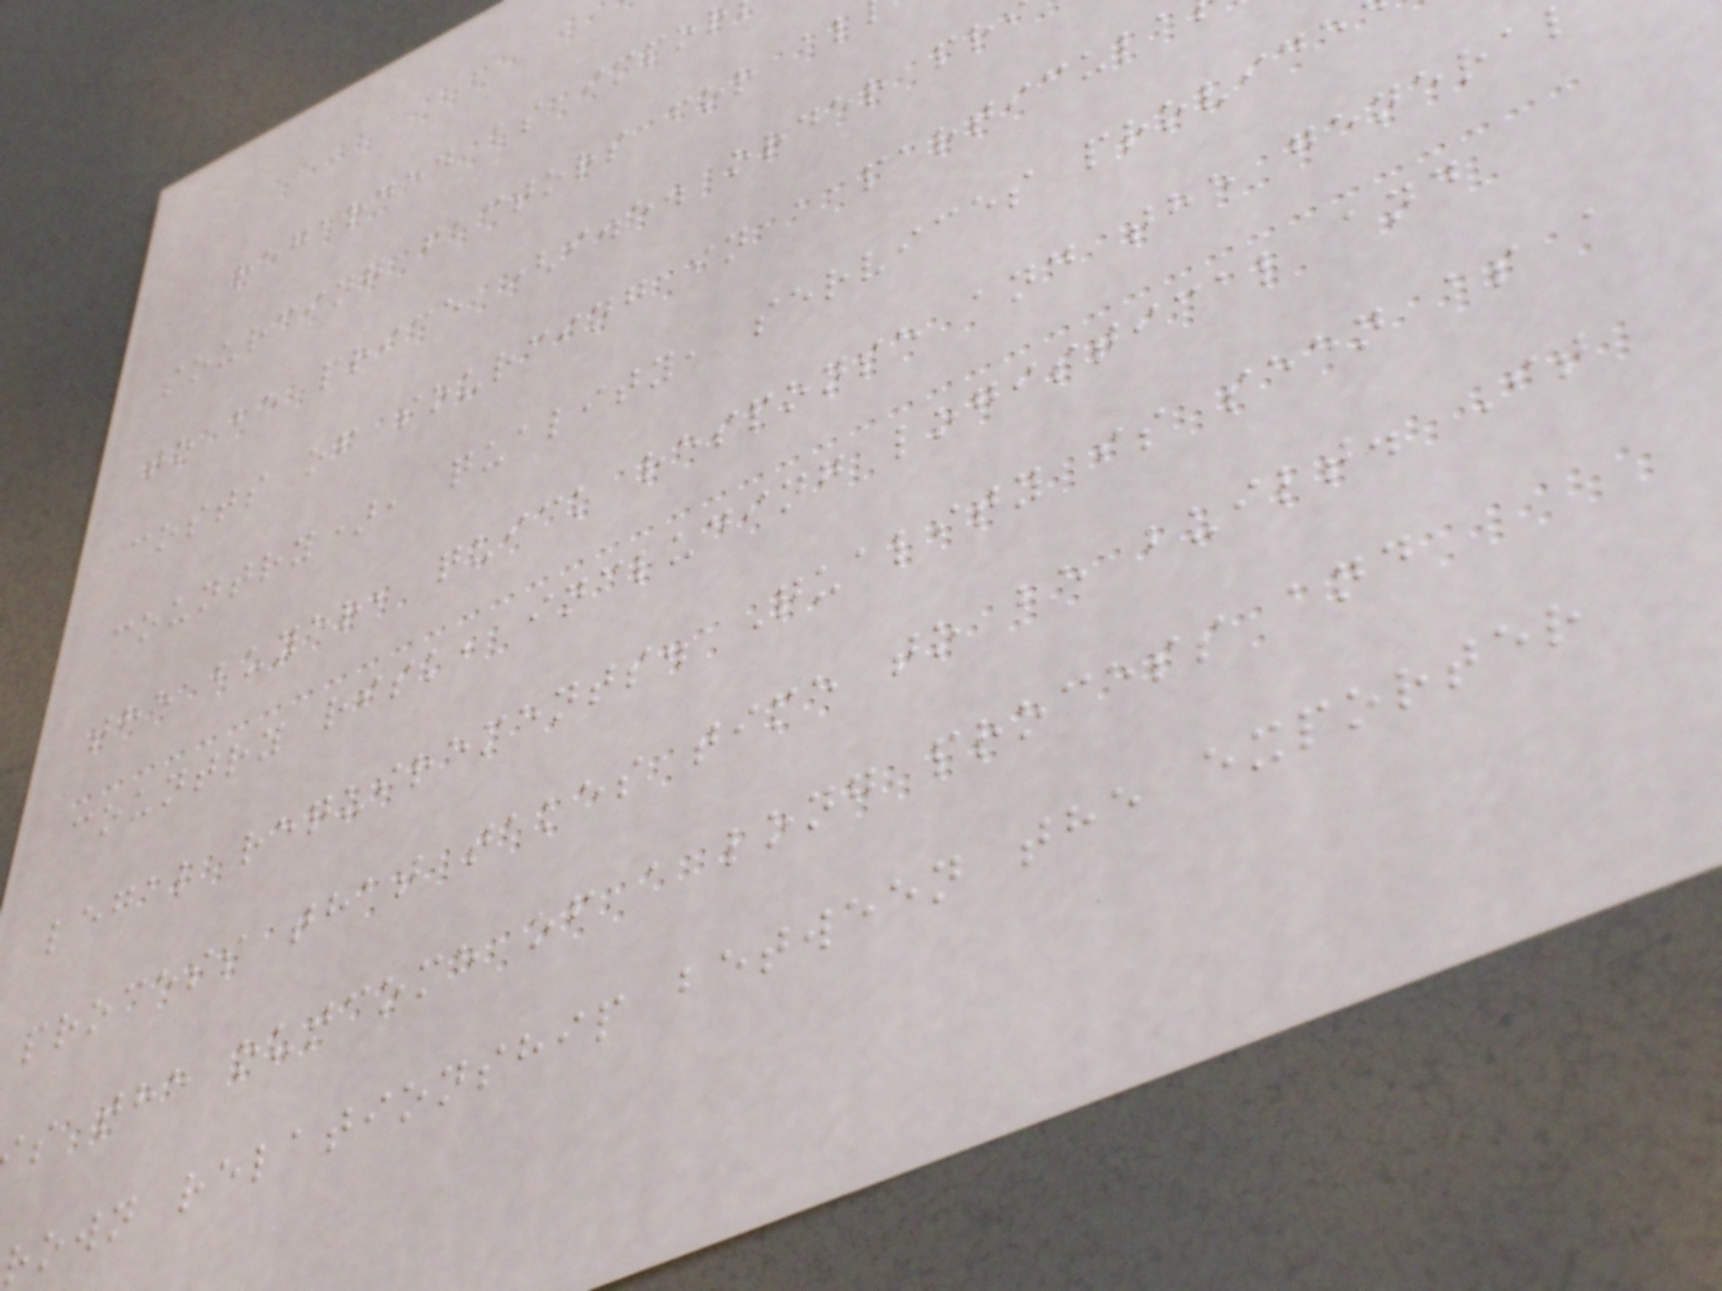regarded as impo
sourcing factors for al
to be price (i.e. order pr
costs of sourcing in a particula
country), quality, services provide
the buyer, quick response and the genera
country risk, including logistical and
legal requirements. Quality is seen as a
process that takes time to be built. It
s the outcome of a long process and
rown relationship between the exporter
